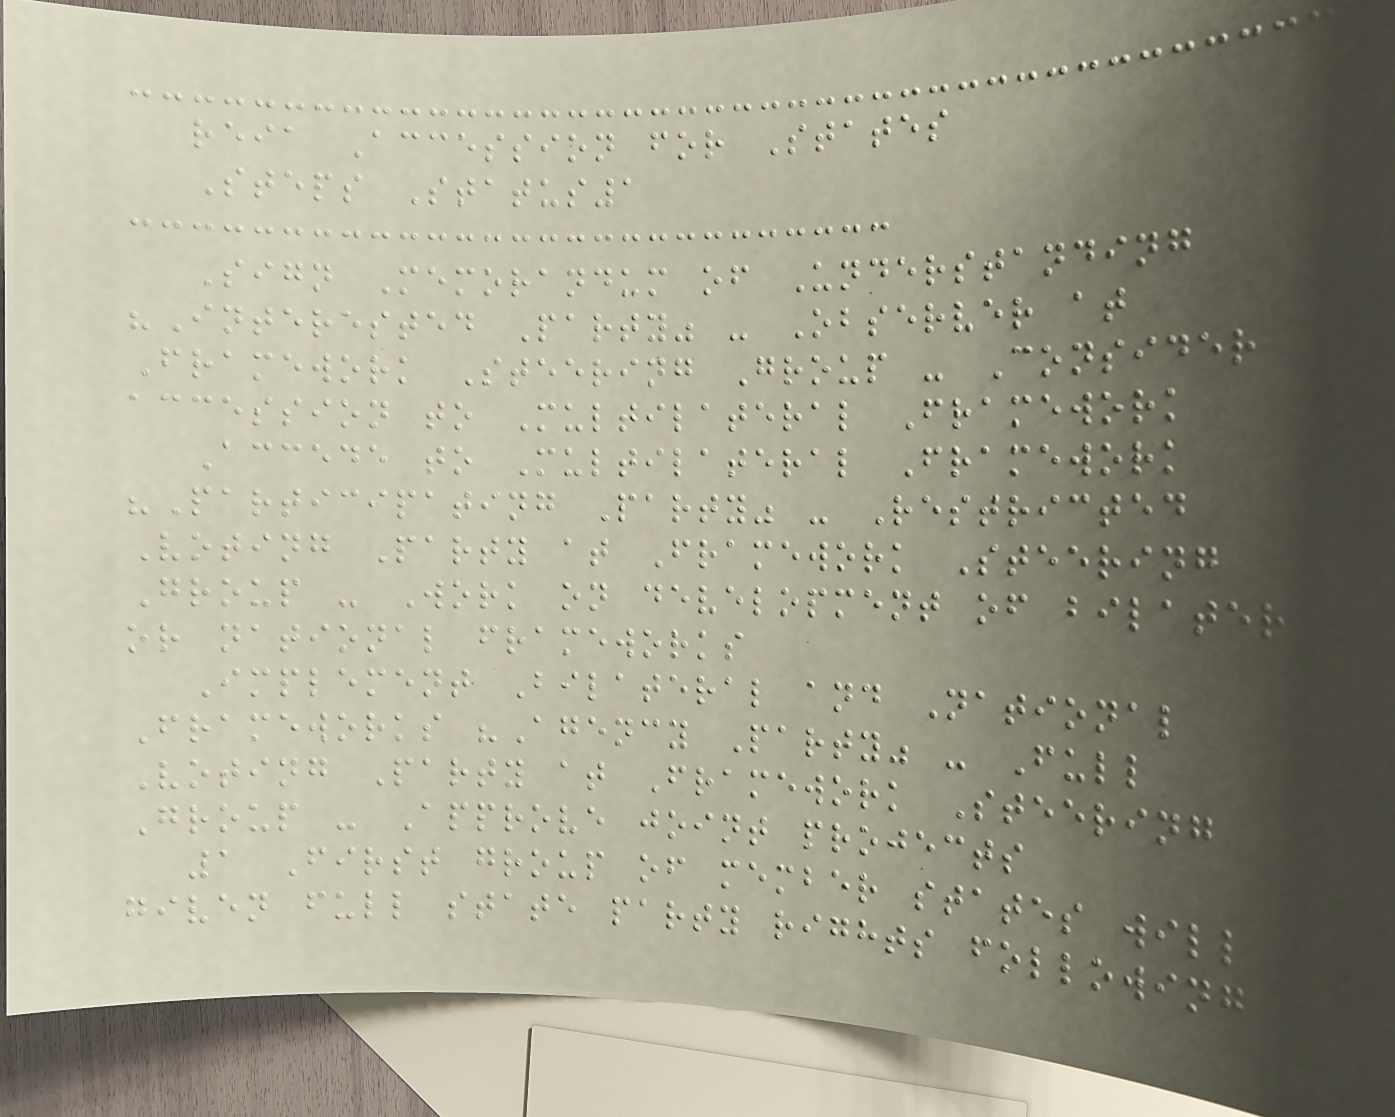reia Accession for States
Steps Status1
Sign Memorandum of Understanding
"Interested Party" - Observer at
Framework Steering Group - Consider
accession to Multilateral Framework
Accede to Multilateral Framework
"Participating Party" - Restricted
Voting Party at Framework Steering
Group - Work on development of bilateral
or national frameworks
Implement Bilateral and National
Frameworks "Agency Party" - Full
Voting Party at Framework Steering
Group - Approve joint projects
1 First group of member states will be
given full state party rights following
